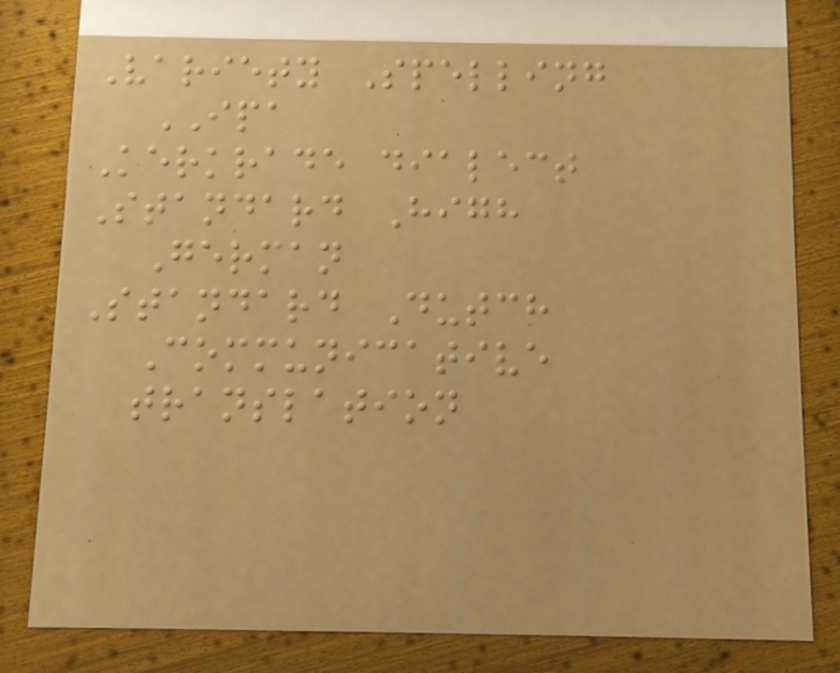Variety Spelling
IPA
Kerkrade dialect
Standard High
German
Standard Dutch
Communicative
translation
